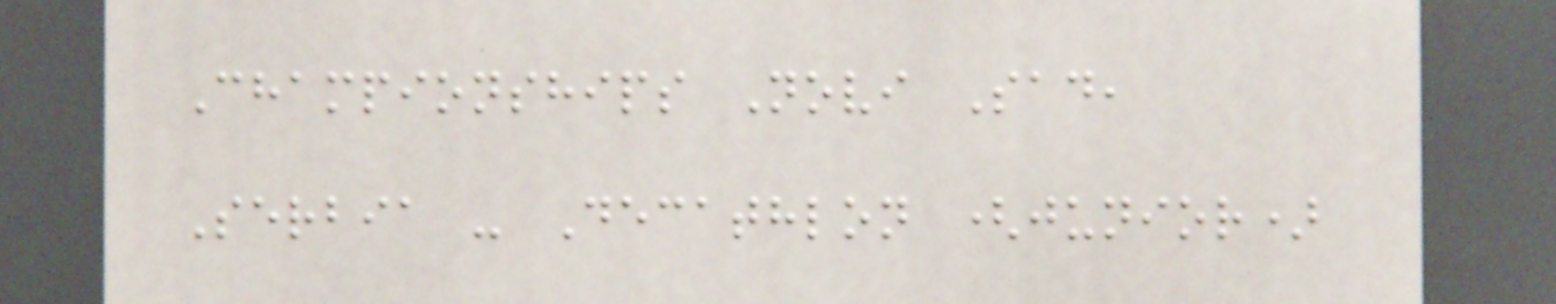Championships Novi Sad,
Serbia - Decathlon (junior)
